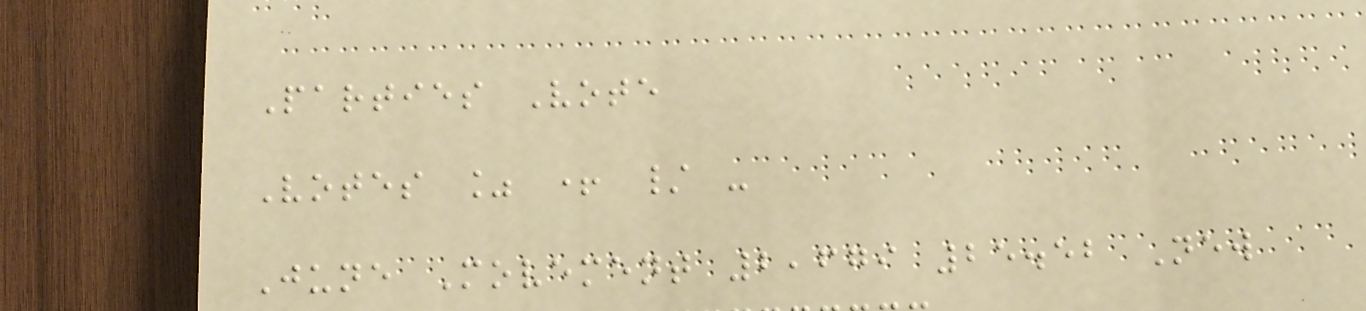Parties Vote
Votes % + / -
June Movement 2,679 25.52 New
